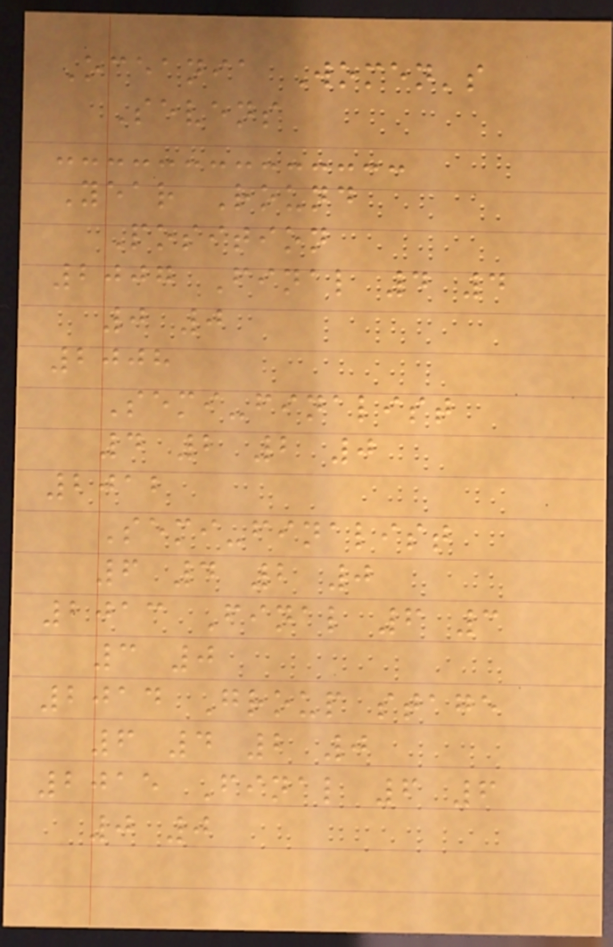Oceania Women's
Sevens
Year Round
Position
2007 Final 4 4
0 0
2008
Semi-finalist
4 2 2 0
2012
Semi-finalist
6 4 2 0
2013 Final 6 3
3 0
2014 Group stage
6 4 2 0
2015 Final 6 6
0 0
